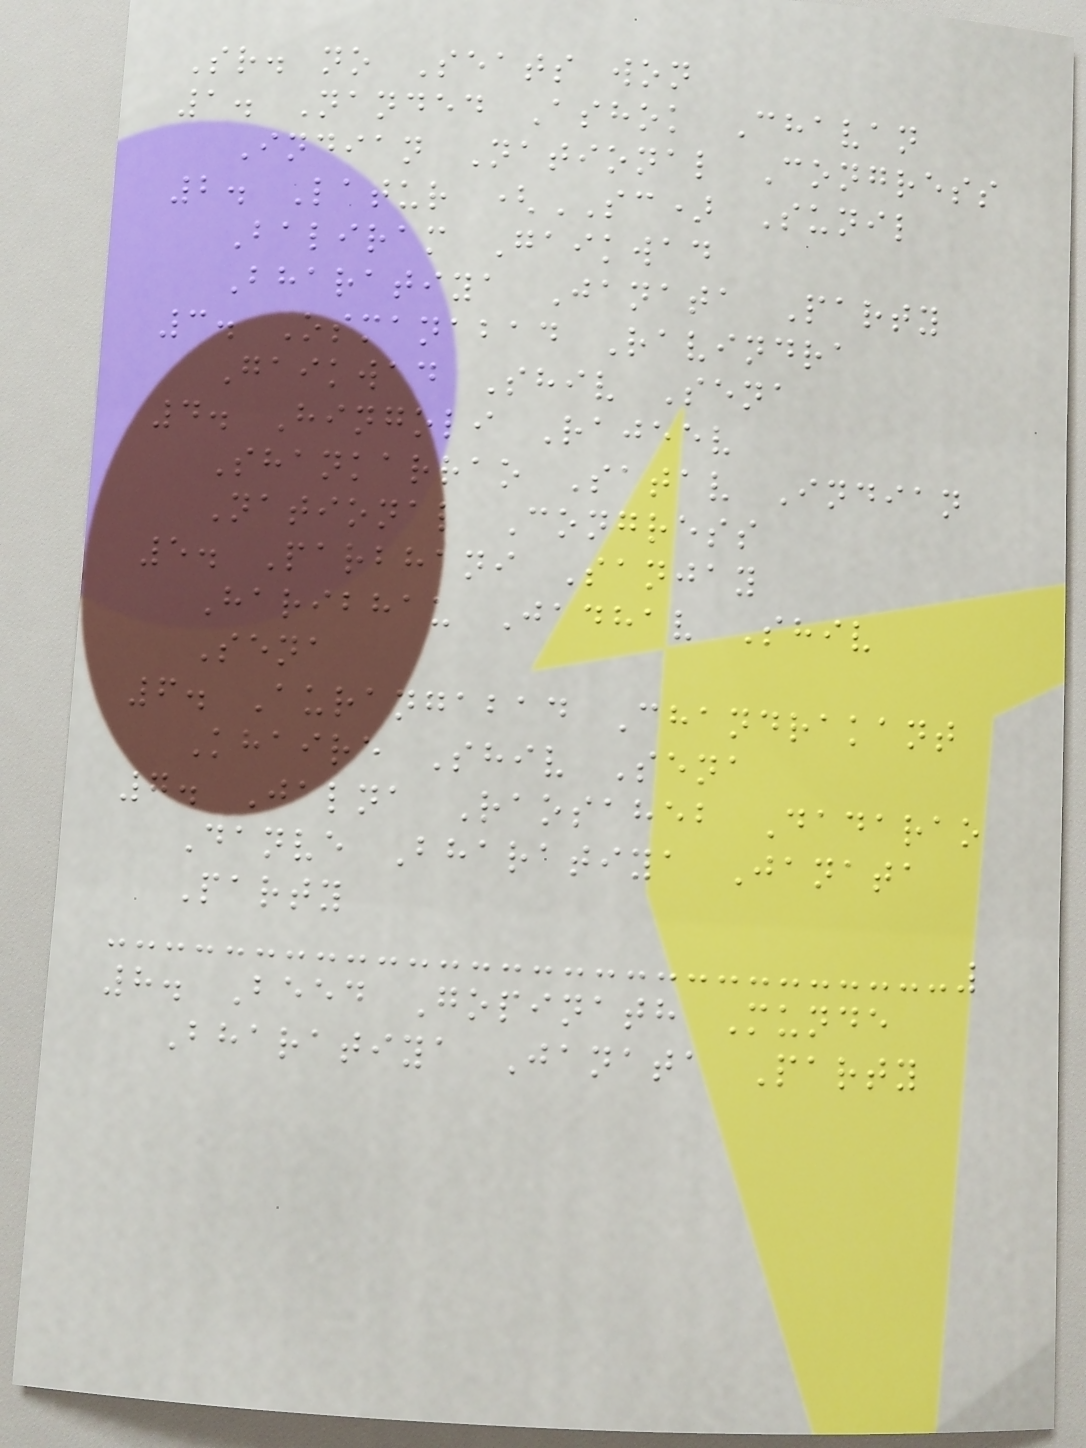Sr. no Seats won
1. Nanded Ashok Chavan
Indian National Congress
2. Latur (SC) Sunil
Baliram Gaikwad
Bharatiya Janata Party
3. Osmanabad Ravindra
Gaikwad Shiv Sena
4. Hingoli Rajeev
Shankarrao Satav Indian
National Congress
5. Parbhani Sanjay
Haribhau Jadhav Shiv
Sena
6. Aurangabad Chandrakant
Khaire Shiv Sena
7. Jalna Raosaheb Dadarao
Danve Bharatiya Janata
Party
8. Beed Gopinath Munde
Bharatiya Janata Party
